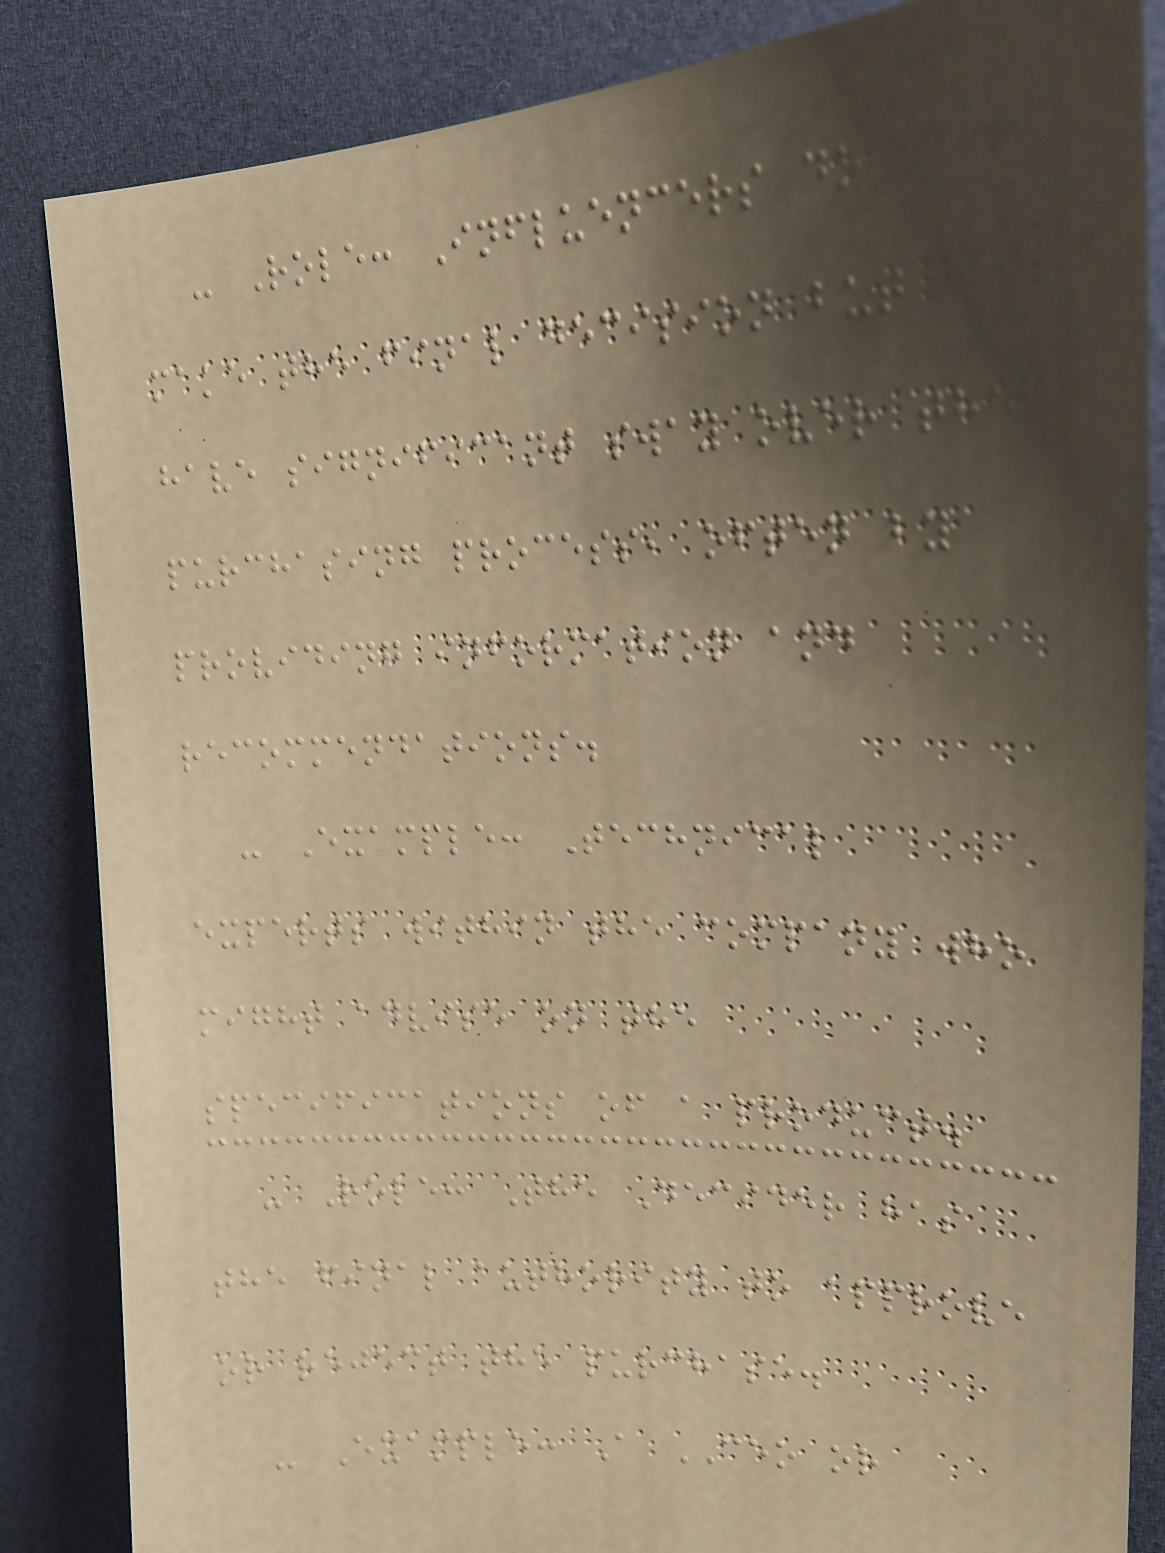- Role: Influencers do not
make the final decision but
have significant sway over the
purchasing process, often by
providing information and
recommendations.
- Example: Technical
experts within the company who
might advise on the
specifications of a product.
- Role: The Decider has
the final authority to approve
or reject the purchase.
- Example: A CEO or
